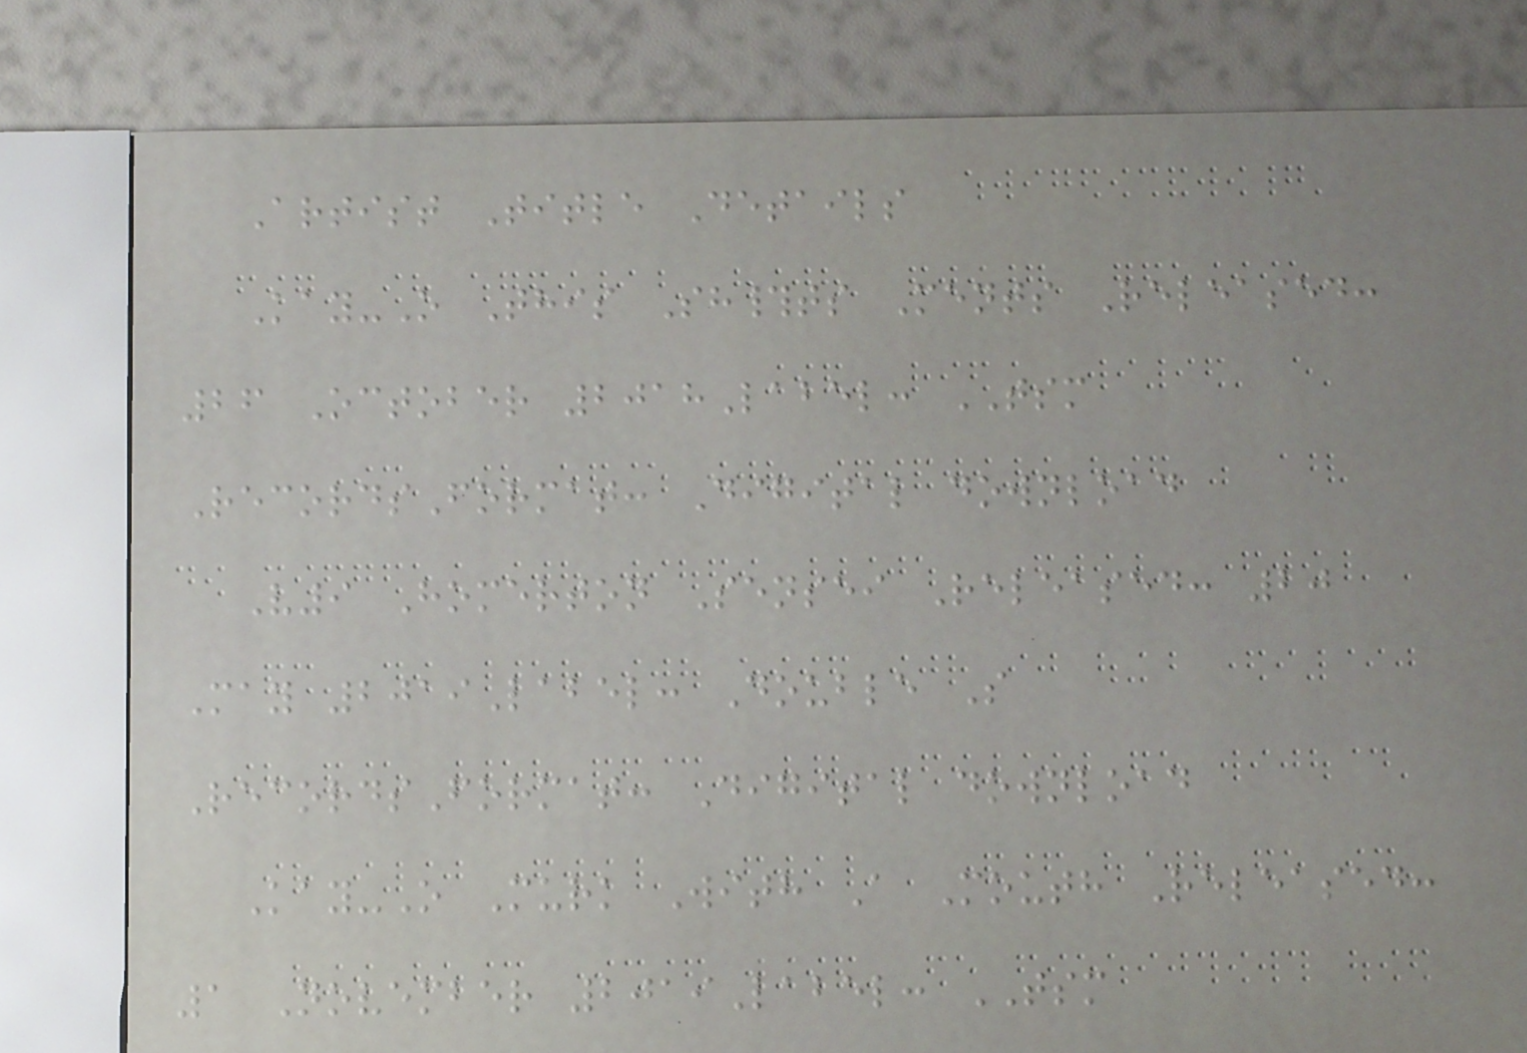Artist Title Details
Kay-O This Sh#ts Ments Released:
26 October 2018Label: TSM
RecordsFormat: Digital download
V9 Homerton Sensei Released: 20
May 2019Label: Double S
RecordsFormat: Digital download
Kay-O Murk With A Mouth Released:
1 November 2019Label: TSM
